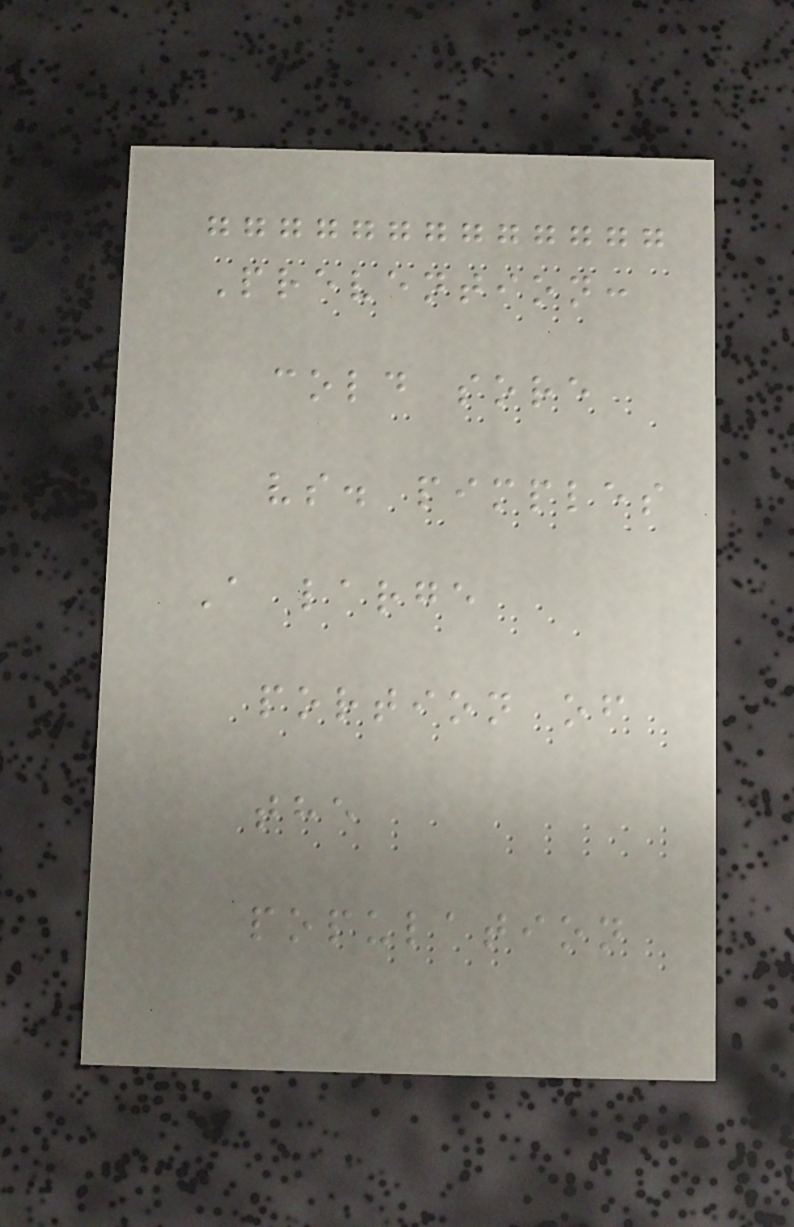Prevention:
cold sore
vs. pimples
A large
portion of
the
population
